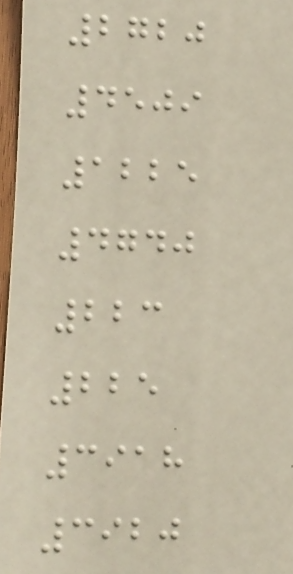2720
4509
1225
4740
223
225
3918
3920
